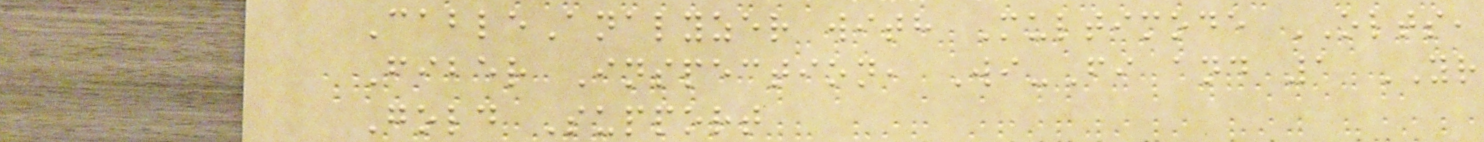CableAnalyzer with Multimode OLTS,
Fiber Inspection, Wi-Fi and 1 YR
Gold Support
